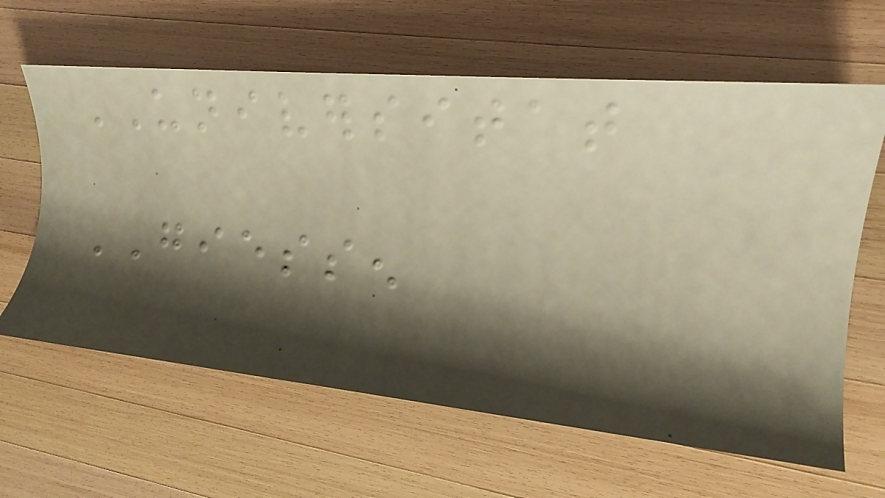UNIVERSITAT
GIESSEN
